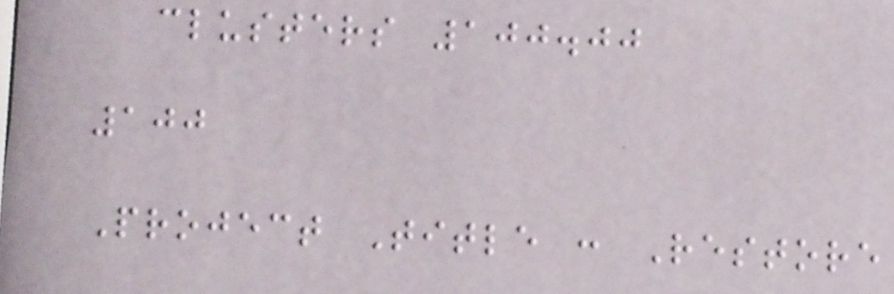clusters 100.00
100
Project Title : Restore
